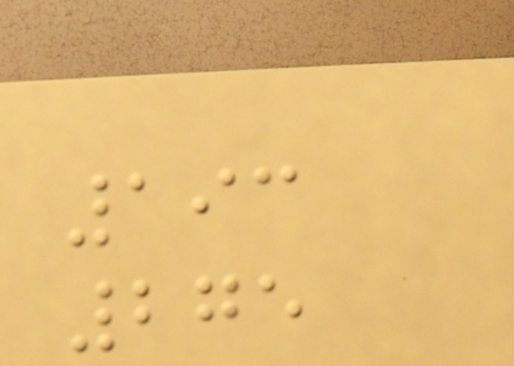193
275
